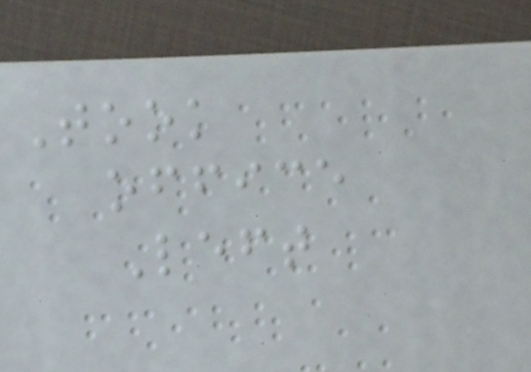Took
office
Left
